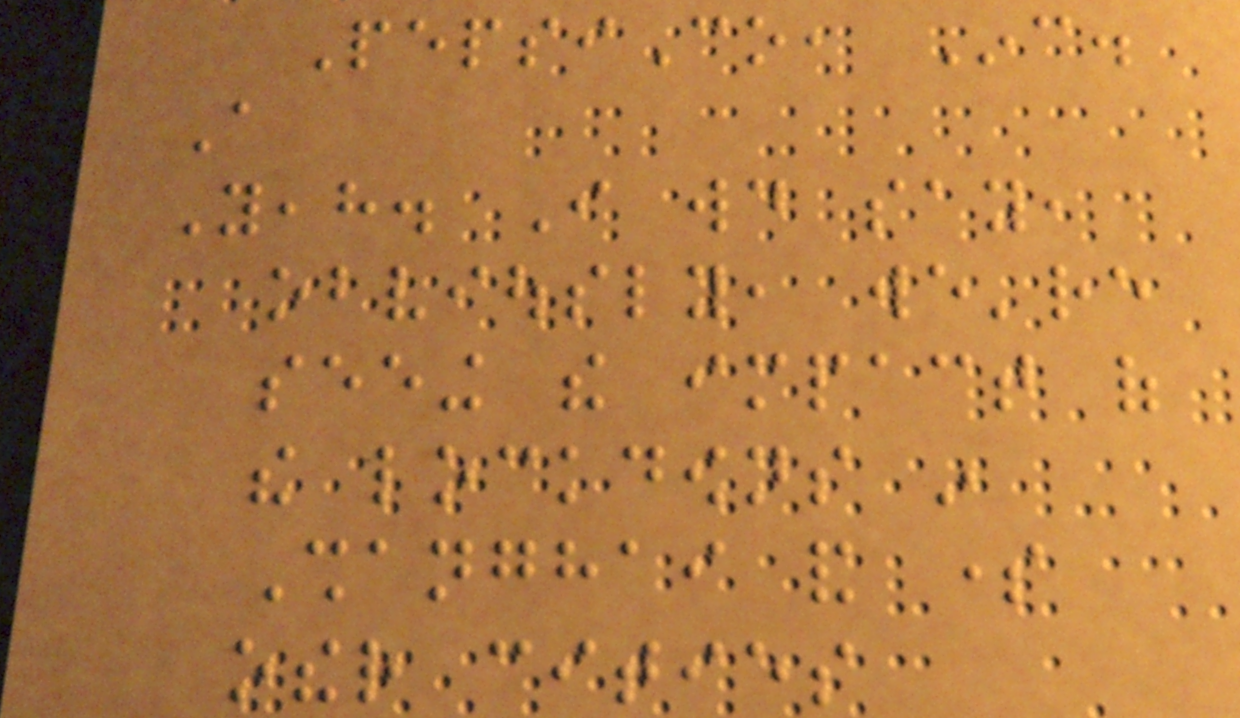PepsiCo, Inc.
A
Yeah. I would say,
obviously, we're
seeing the impact of
the lockdowns in
Shanghai and some
other cities
